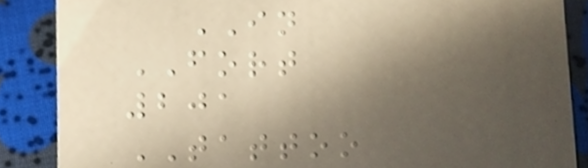IN
FORT
201
TATTOO
